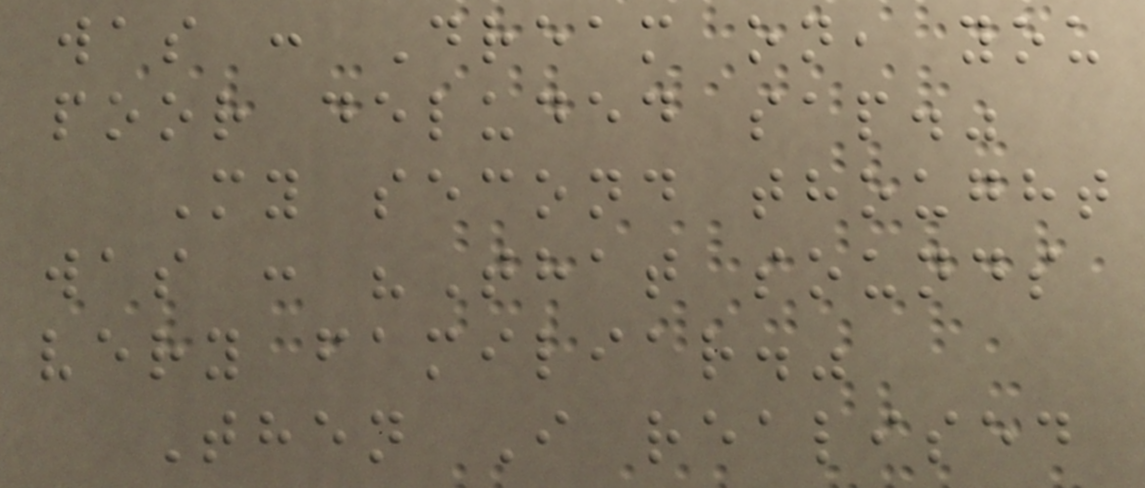was : Dream on, you
poor deluded sap."
My second thought
was : "That sounds
very familiar."
Then I realised
